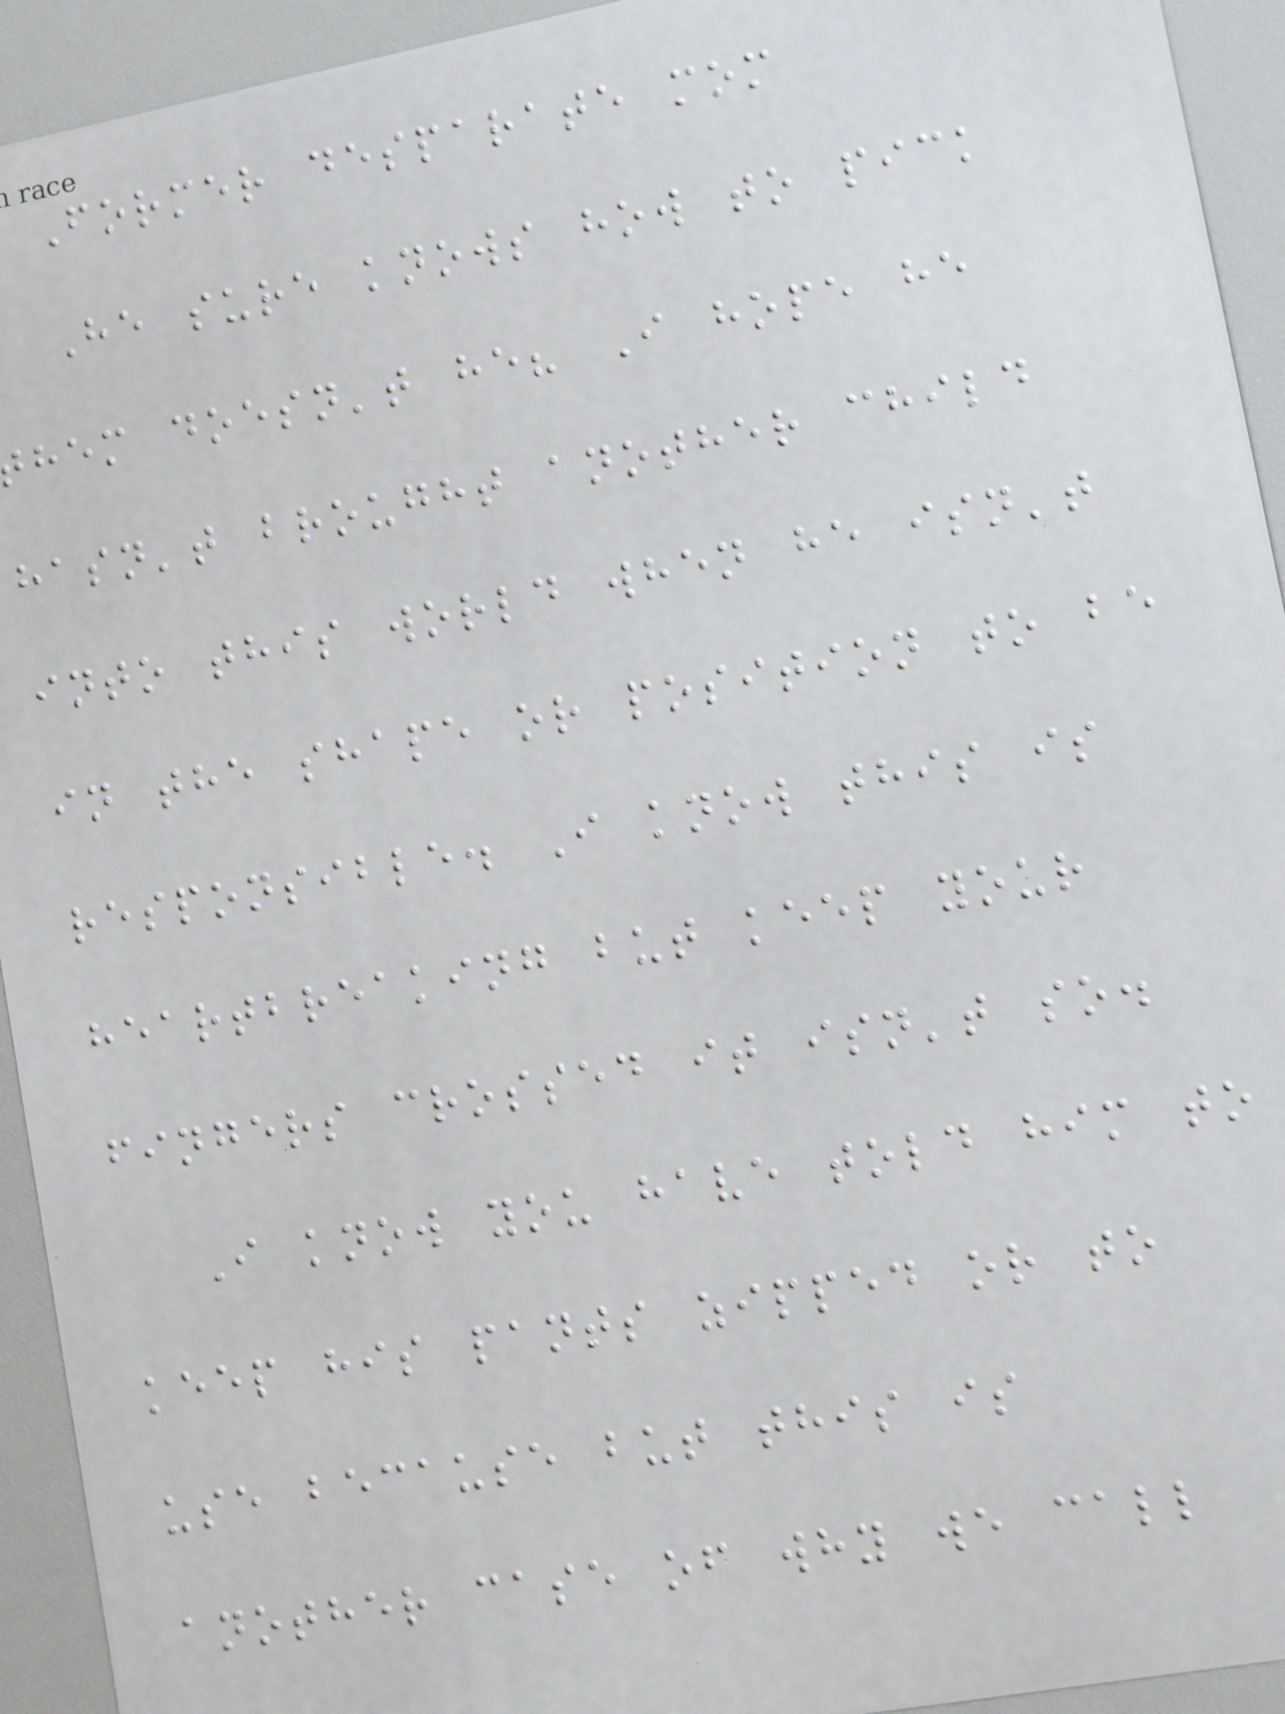Former desparate mom
He sure knows how to pick
hem doesn't he? I hope he
hasn't brought another child
into this world when he isn't
in the shape or position to be
responsible. I know this is
heartbreaking but keep your
fingers crossed it isn't so.
I know you have told him to
keep his pants zipped or to
use because but this is
another case of why we call
